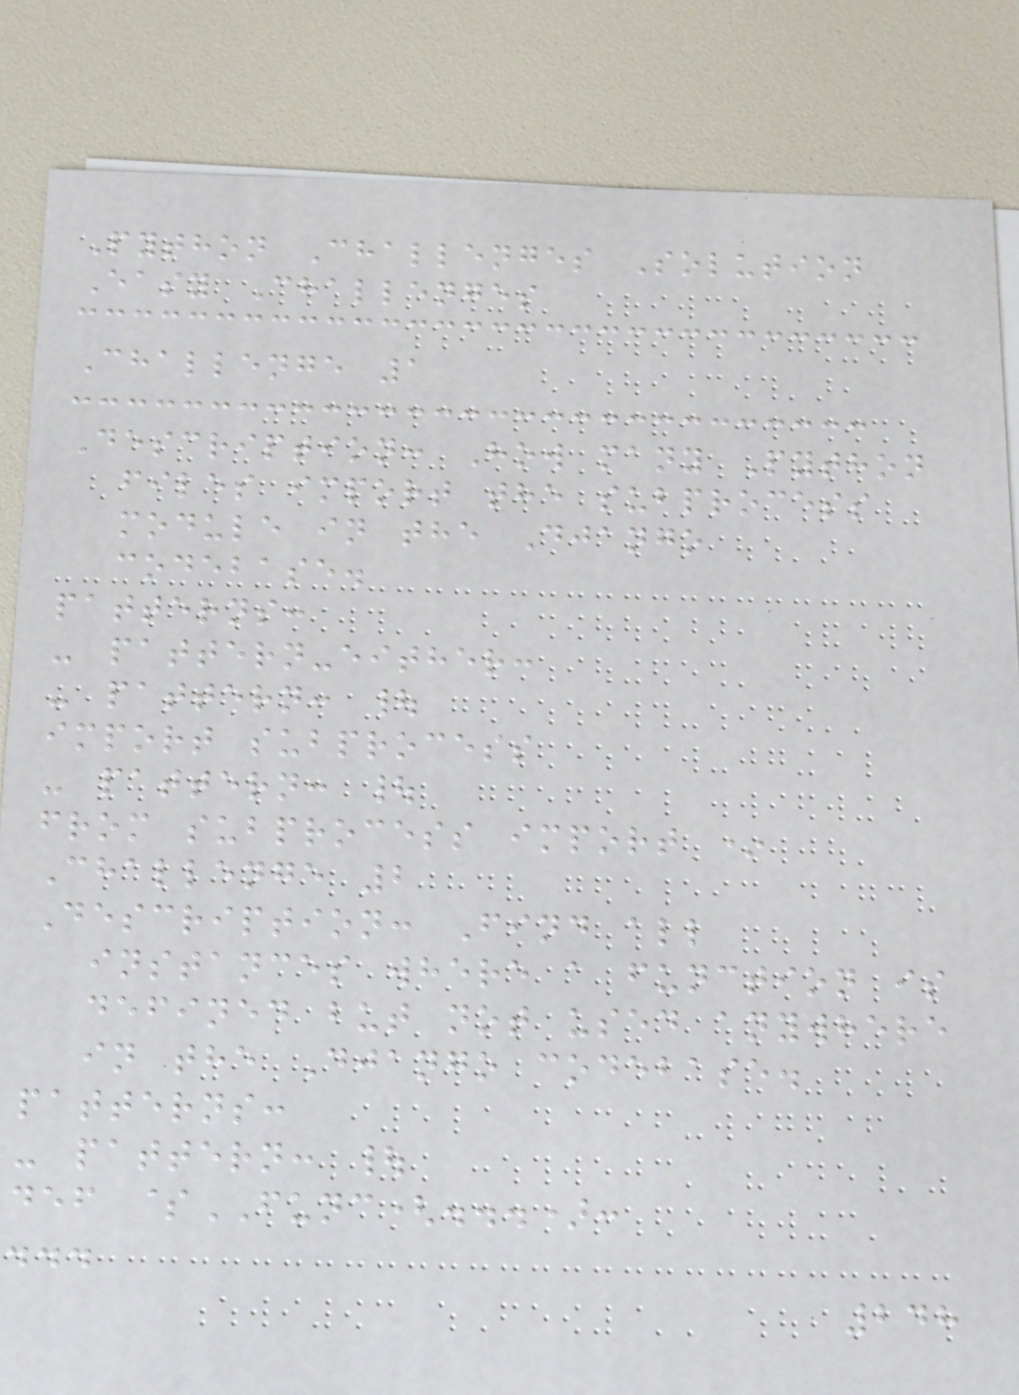Python Challenges Solution
Easy Challenges
Challenge 1
Description: How many Python
files import the subprocess
module in the Django
codebase.
patterns:
- pattern-either:
- pattern: |
import subprocess
- pattern: |
from subprocess import *
Challenge 2
Description: Find all
instances where a function is
defined but not used anywhere
in the Django codebase.
patterns:
- pattern: |
def $FUNC(...):
...
248
